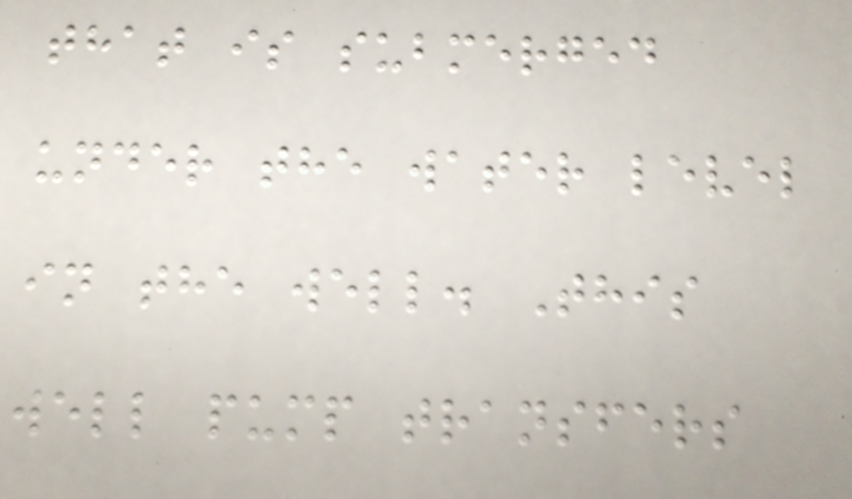that is submerged
under the water level
in the well. This
well pump transfers
